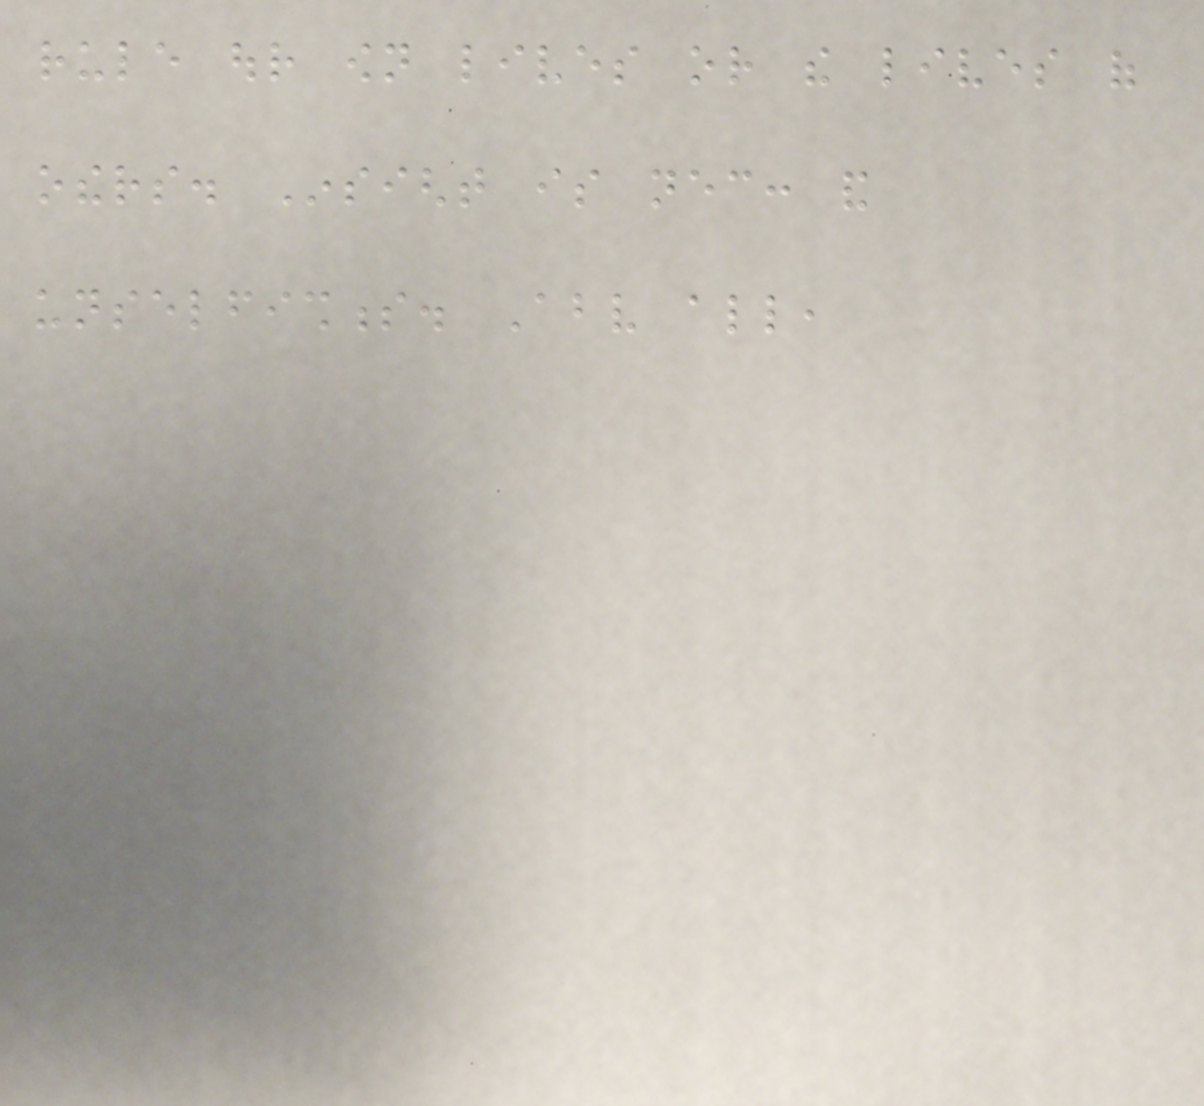rule our own lives or the lives of
others. Insight is necessary: and
unselfishness. Above all,
